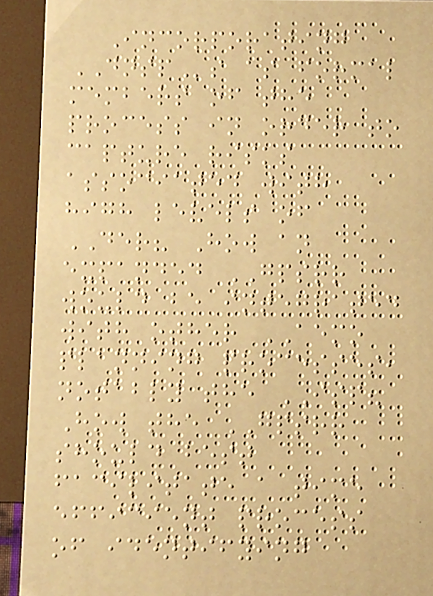Incorporating
DNSPs as formal
members of the
process in order to
capture risks
associated with
high levels of
DER? How an
expanded GPSRR
would be integrated
with other AEMO
planning processes,
notably the ISP?
How the GPSRR
should best
facilitate a time
efficient process
of identifying
